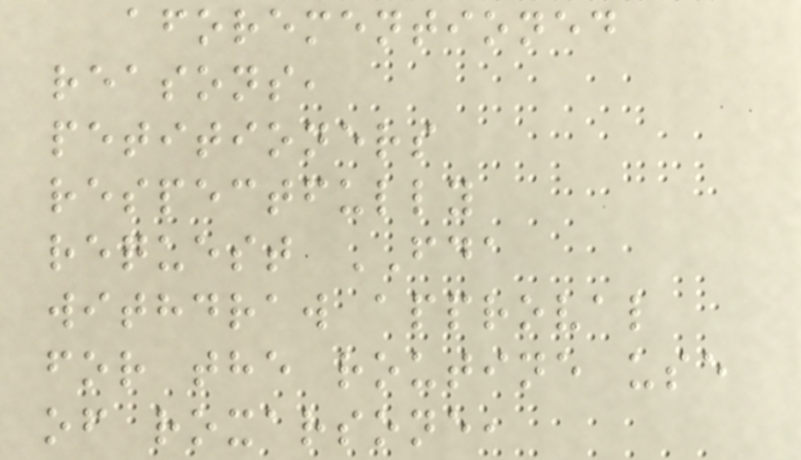aforementioned
reasons,
petitioners
respectfully
request FDA
withdraw approval
for the routine use
of roxarsone,
